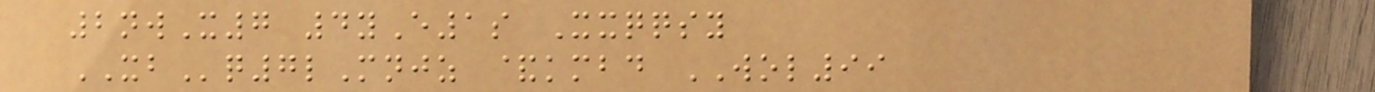2nwX7 4yE1s Xxqqsy
XBq7lMnjz &kmbd WOL99
